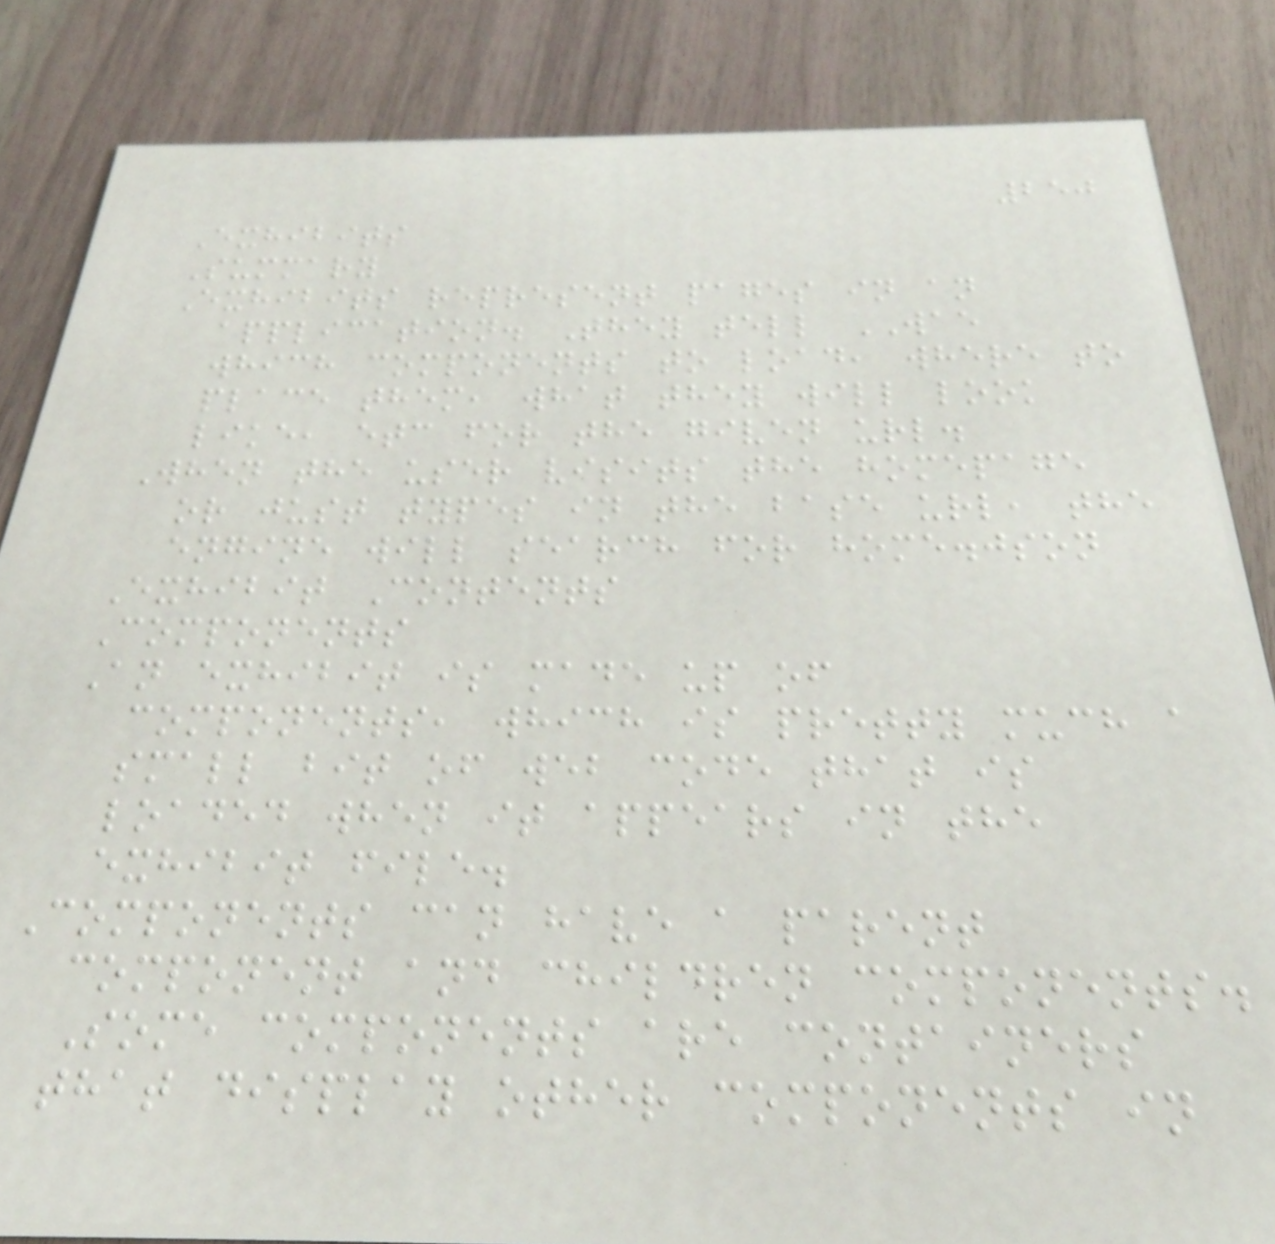250
Exhibits
Summary
Exhibits represent pages in an
application. They tell WAE
which components to load, where to
place them, what they will look
like, etc for the given url.
When the user visits the homepage
or just types in the base url, the
engine will search for home.json
Exhibit Contents
Components
An exhibit is made up of
components, which is pretty much a
small bit of web code that is
loaded when it appears in the
exhibit file.
Components can have a parent
component and children components.
Some components are containers
that display other components in
